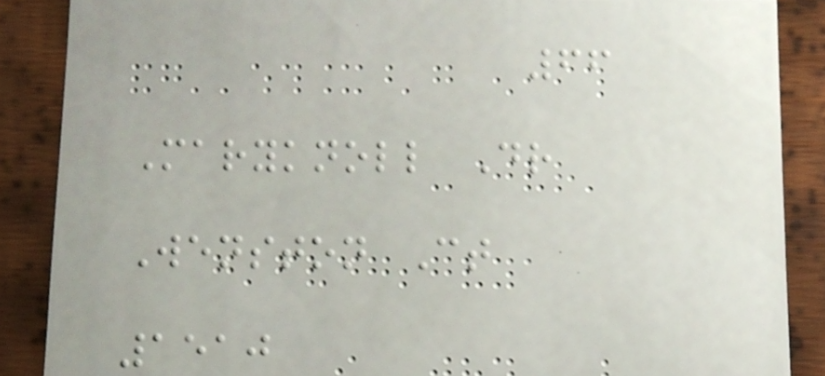66
Maryknoll Dr
Wenston Ct
1510
